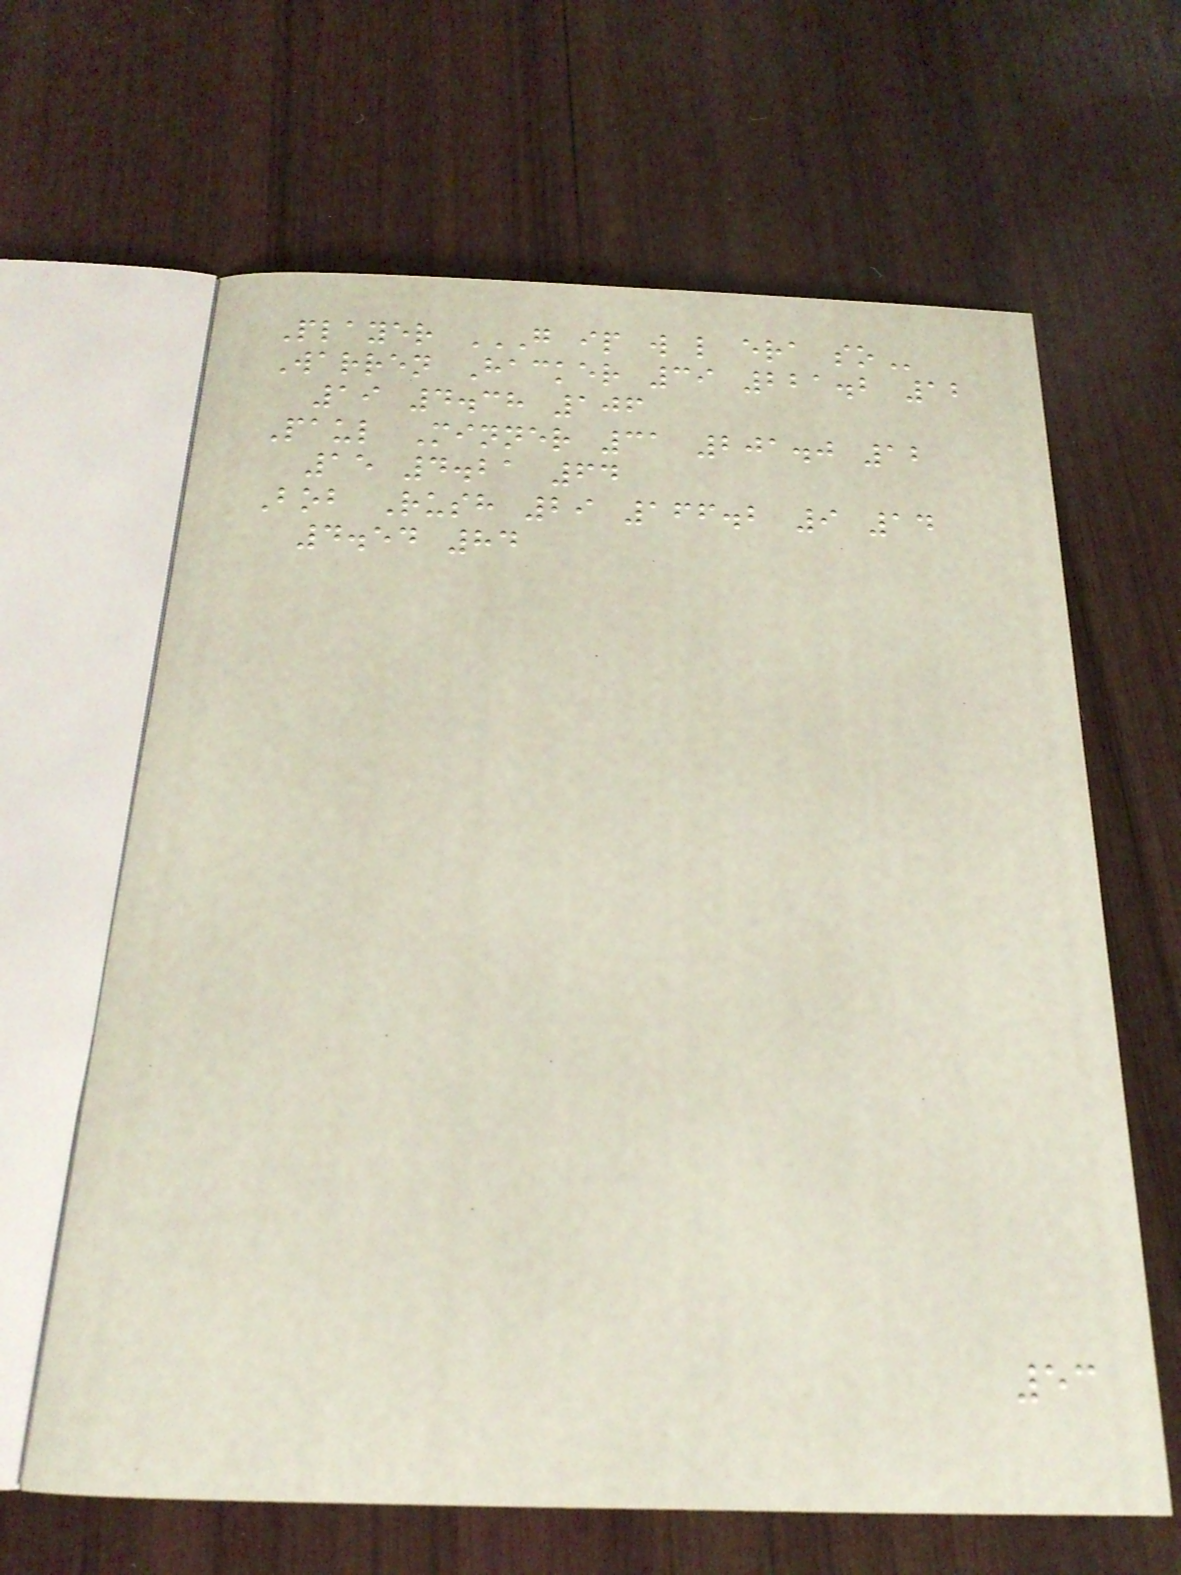Player G IP W L ERA SO
Warren Hacker 39 221.2 12
19 4.38 106
Paul Minner 31 201.0 12
15 4.21 64
Bob Rush 29 166.2 9 14
4.54 84
53
